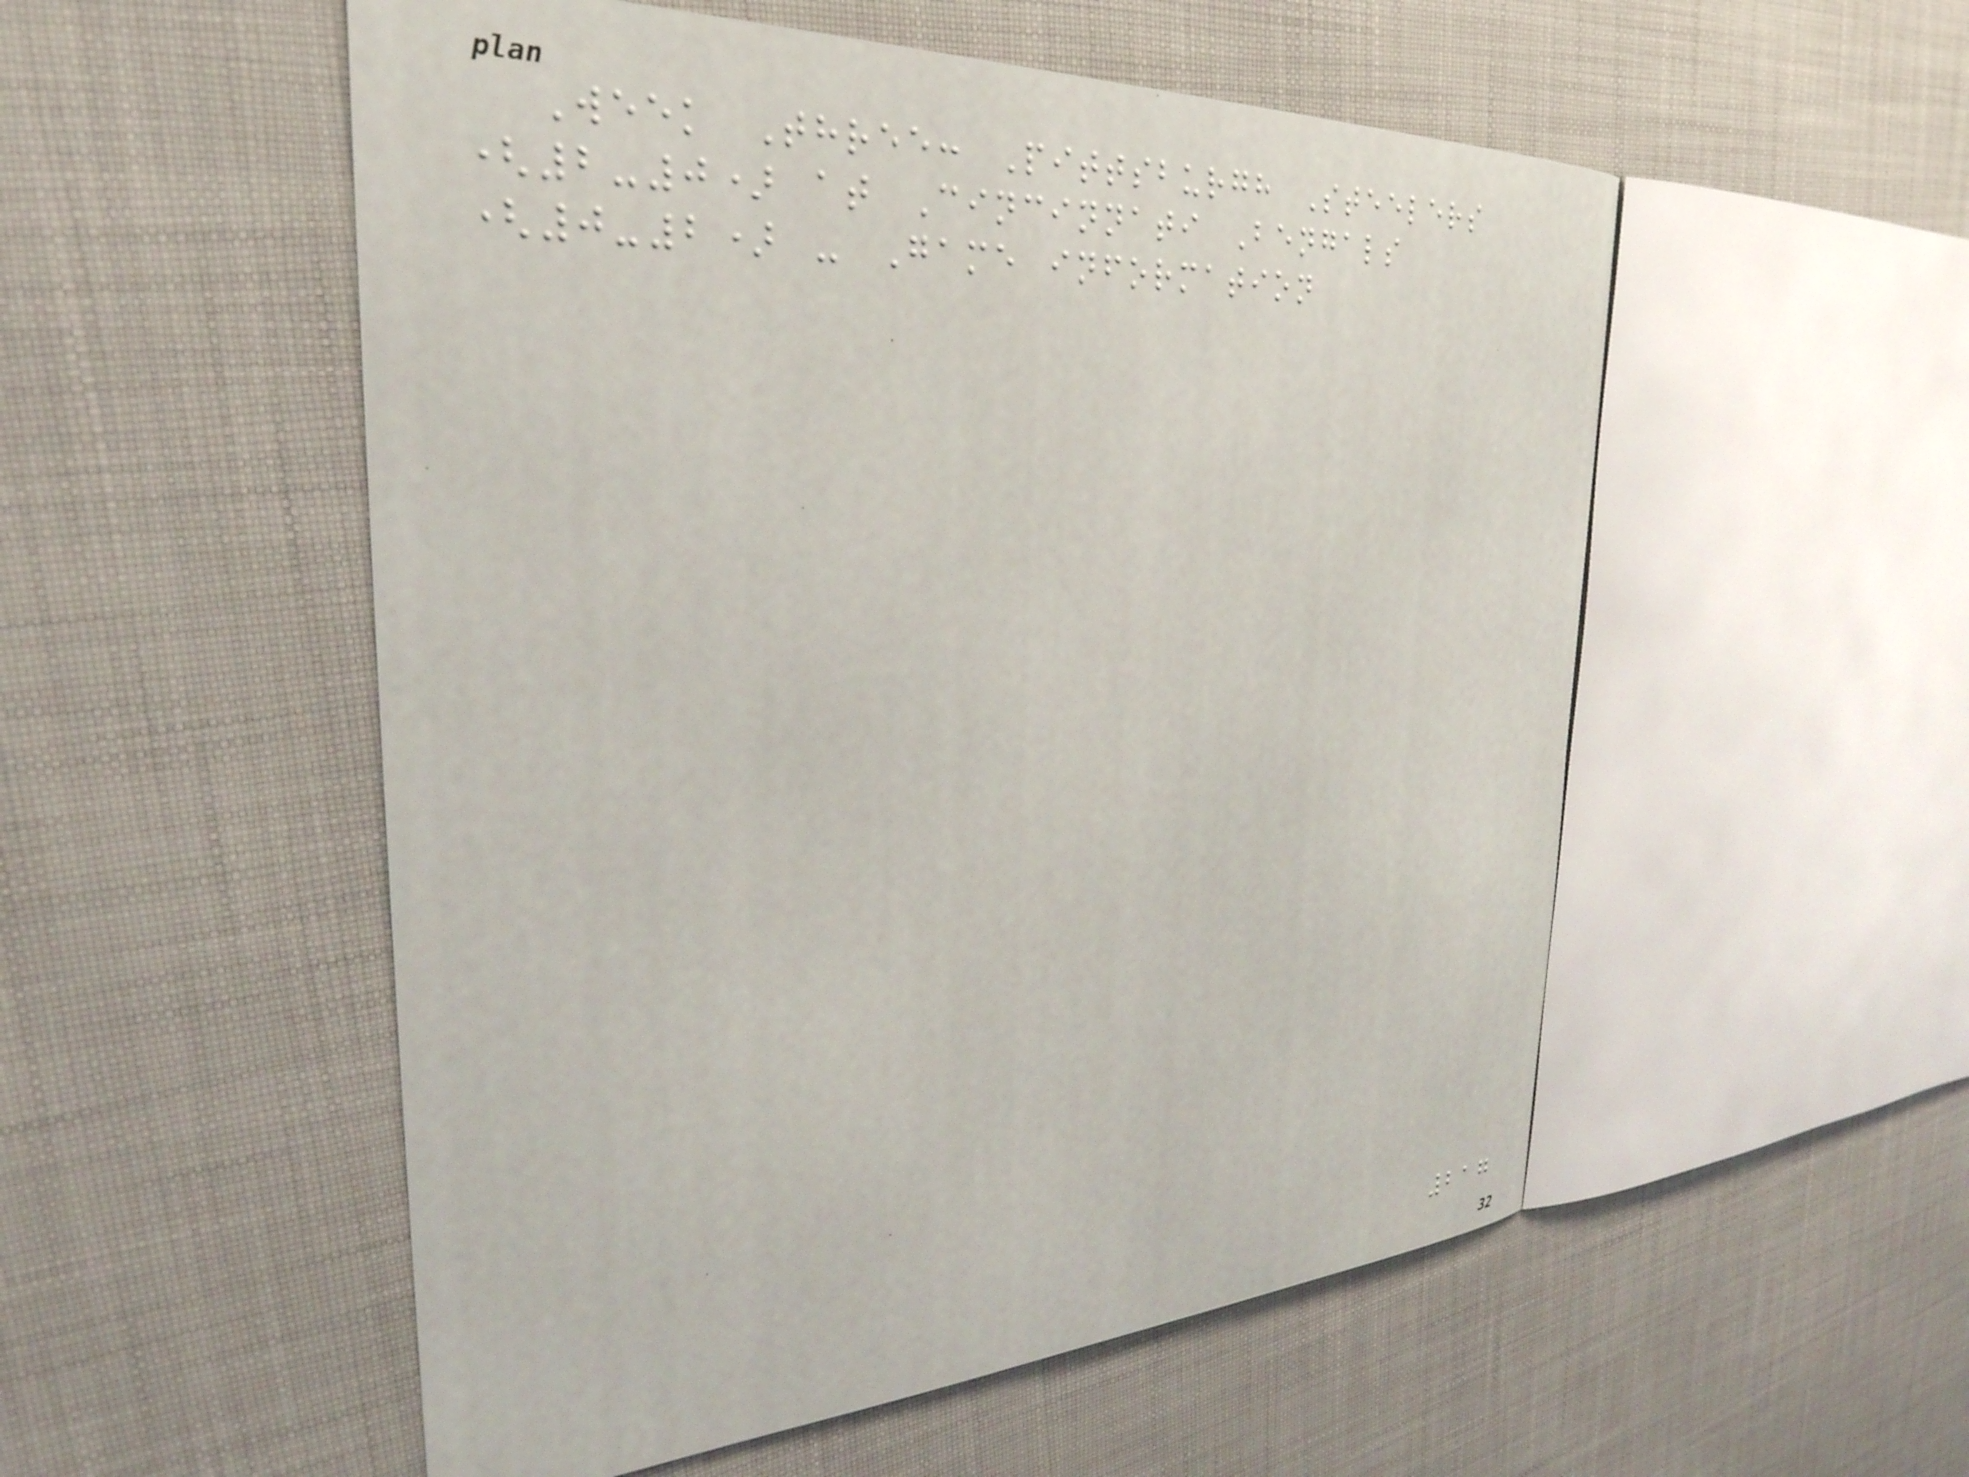Week Three: Pittsburgh Steelers
(2-0) at Cincinnati Bengals
(0-2) - Game information
217
